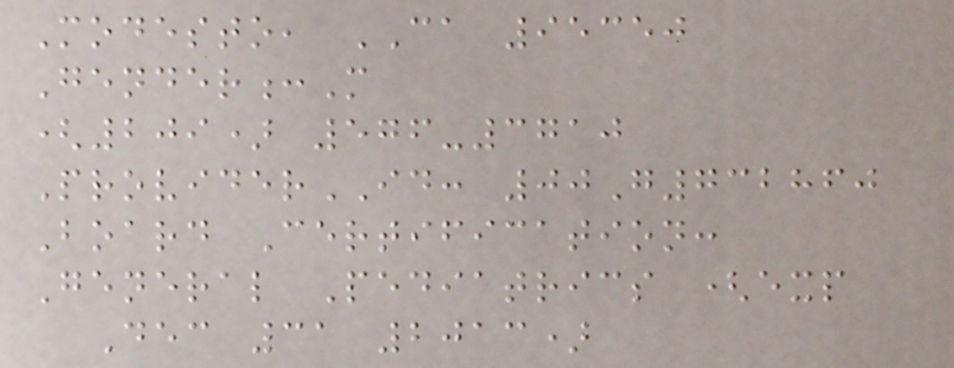Modesto, CA 95350
Gender:M
(209) 576-3710
ProviderID: 00G732860
Board Certification:
General Pediatrics (exp
Dec 31 2013)
